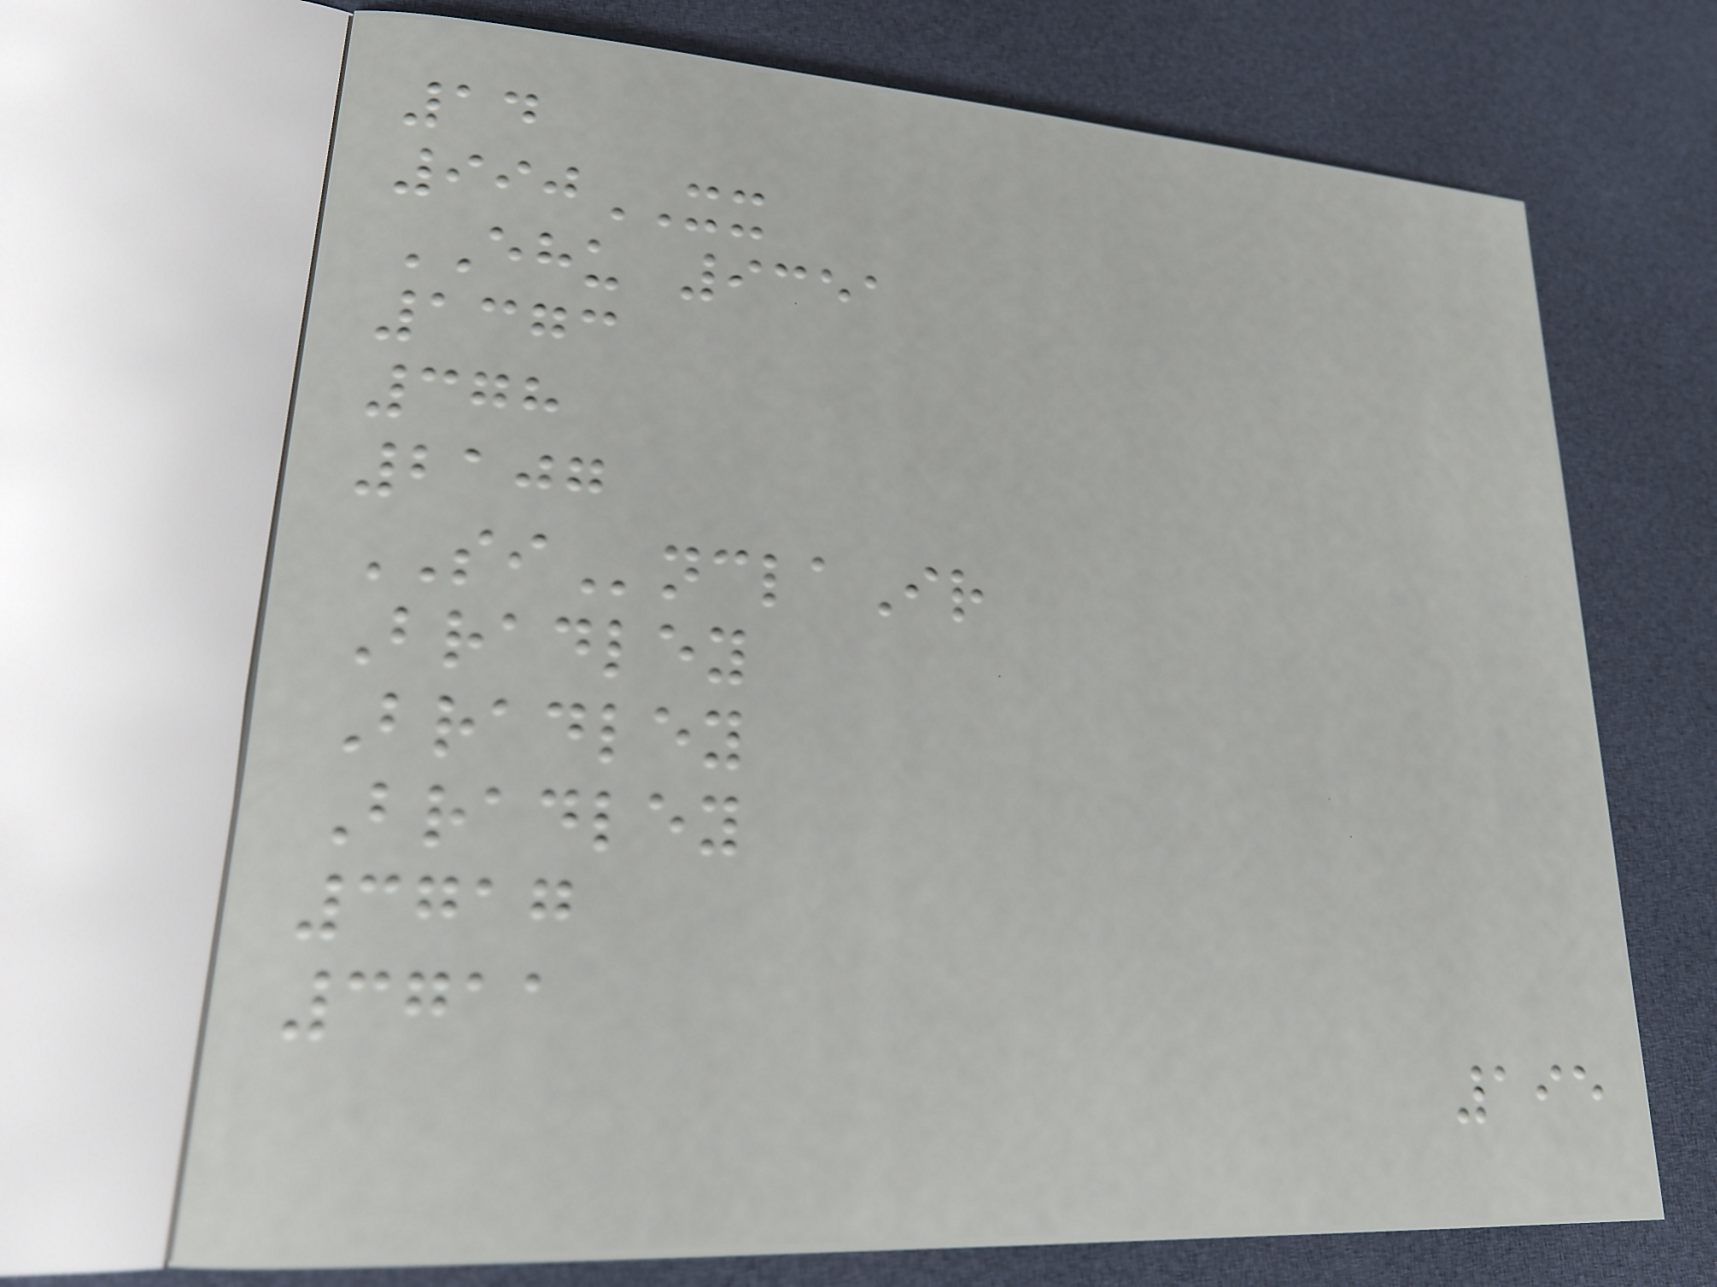14
990XX
EHU 9351
1373
378
2107
SInclaIr
Bradley
Bradley
Bradley
3717
3711
195
